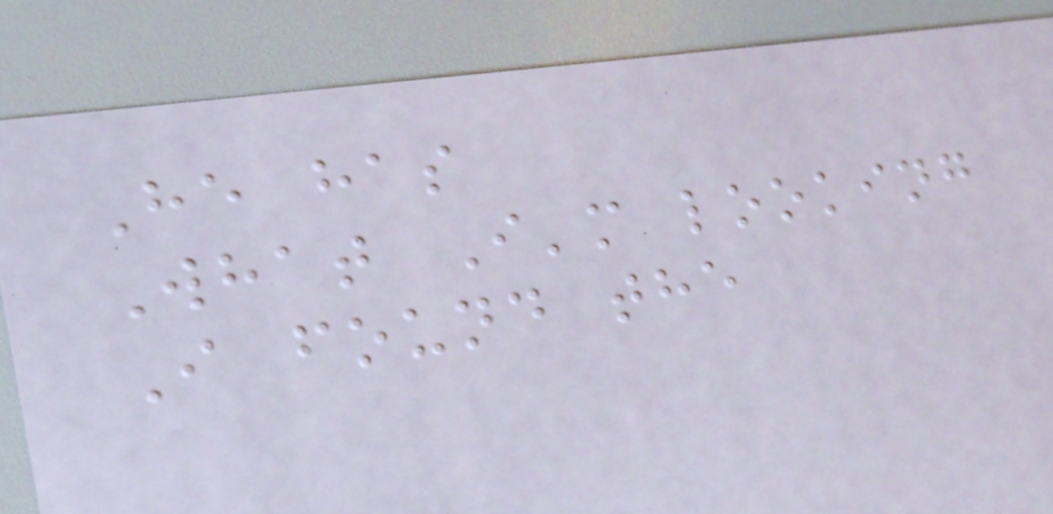He has
What I'm looking
I found the
